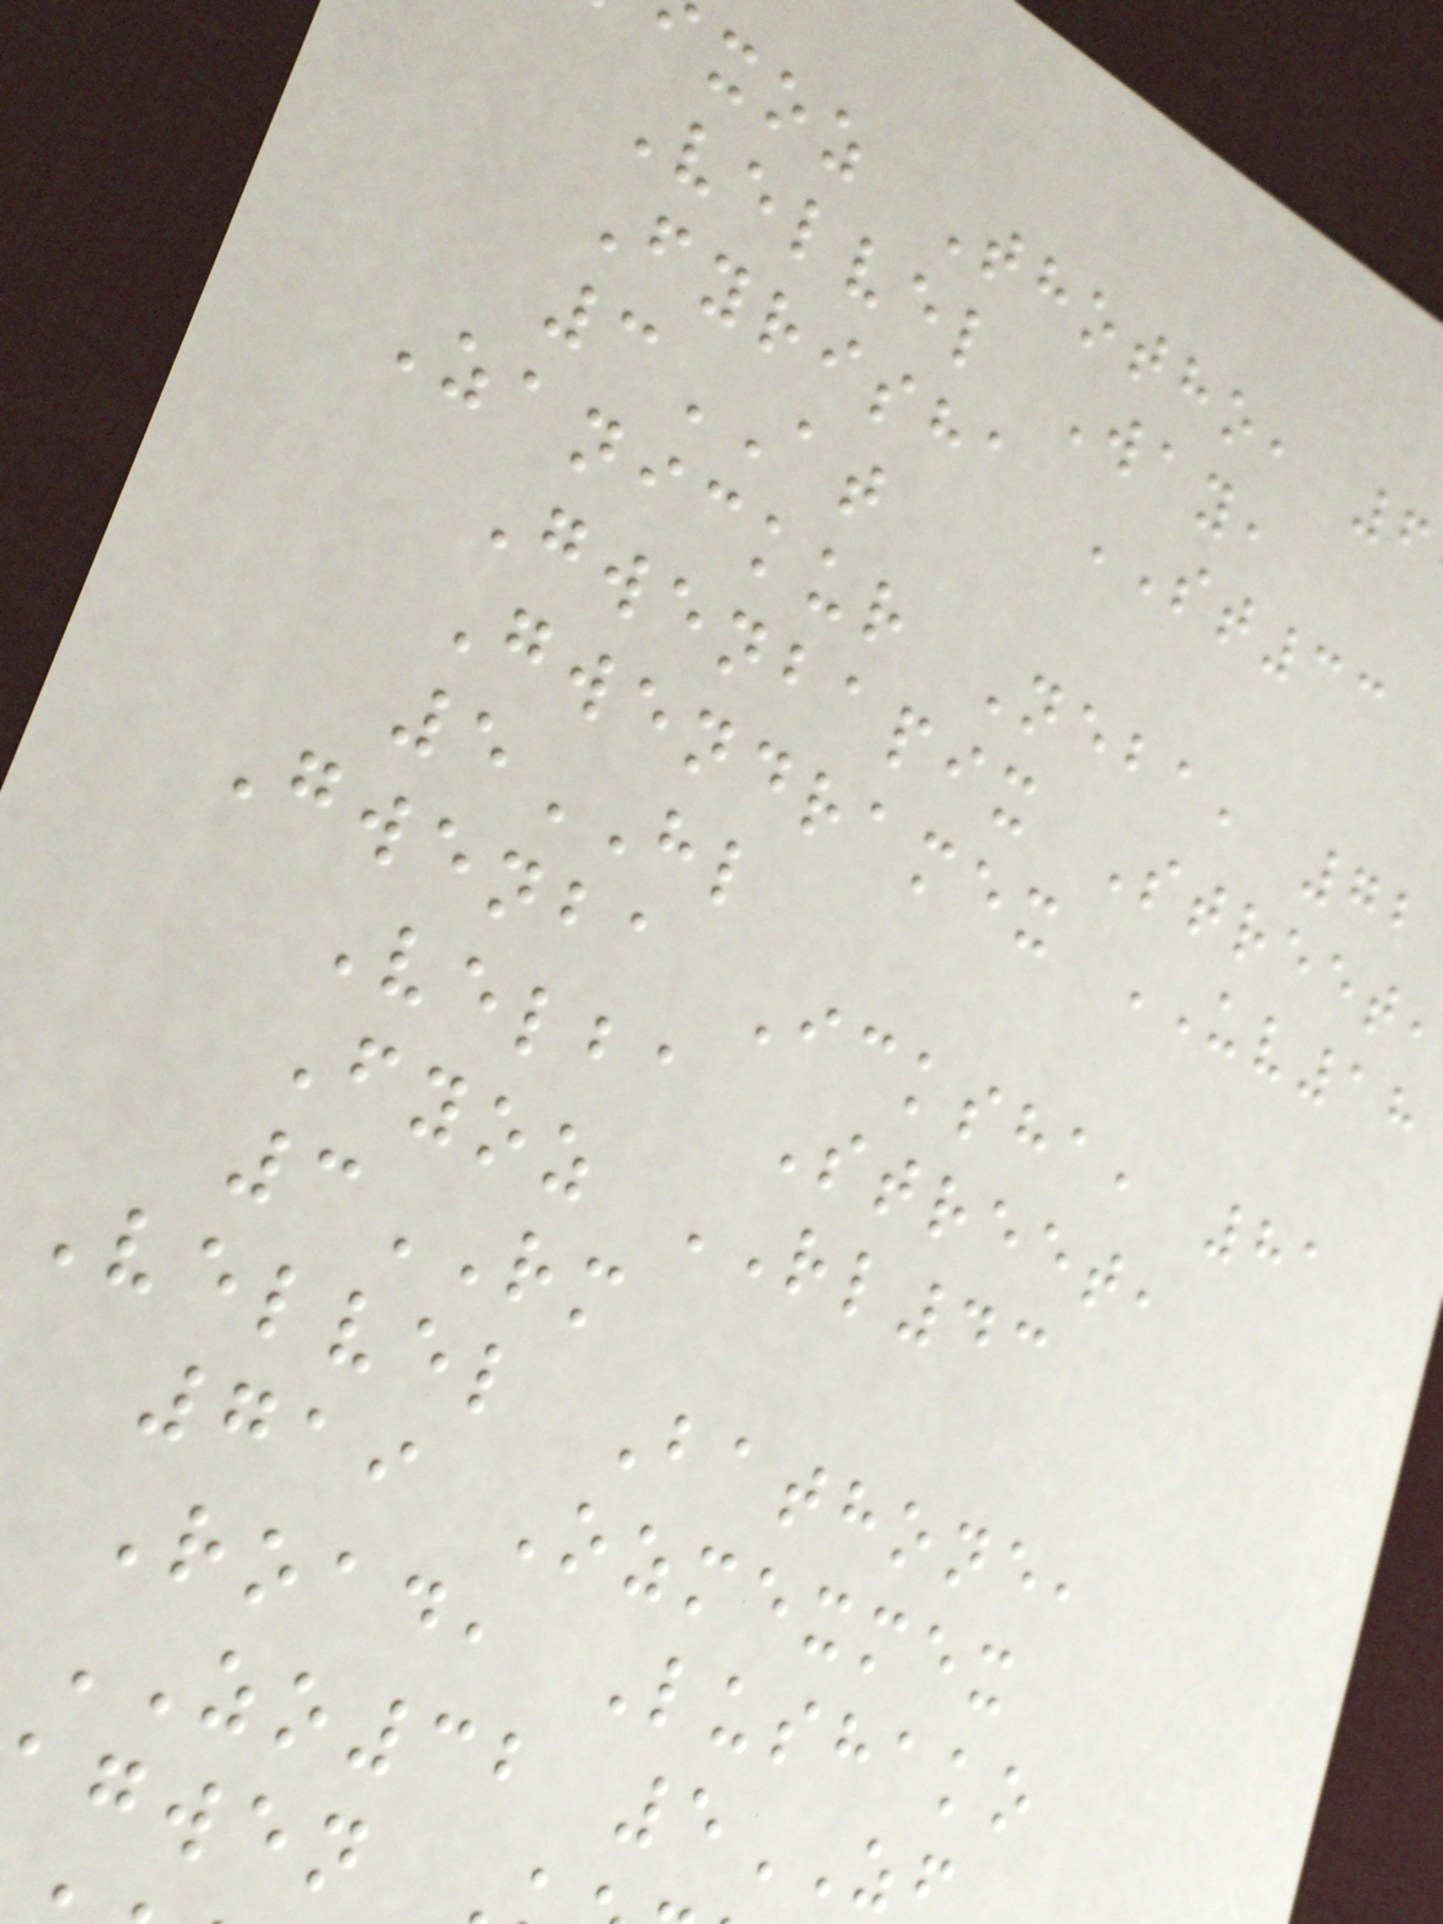xoz Thotho, 6
Velvel Way,
Fyrisha ST33
3AT
Zanickur Neba, 72
Gwenbapix Street,
Gwendramex UV18
5HL
Gwenba Icksha, 81
Velba Street,
Fyoz RL43
3RM
Velvel Bathone,
719 Ozmexmex
Road, Lushako
ZO32 5
